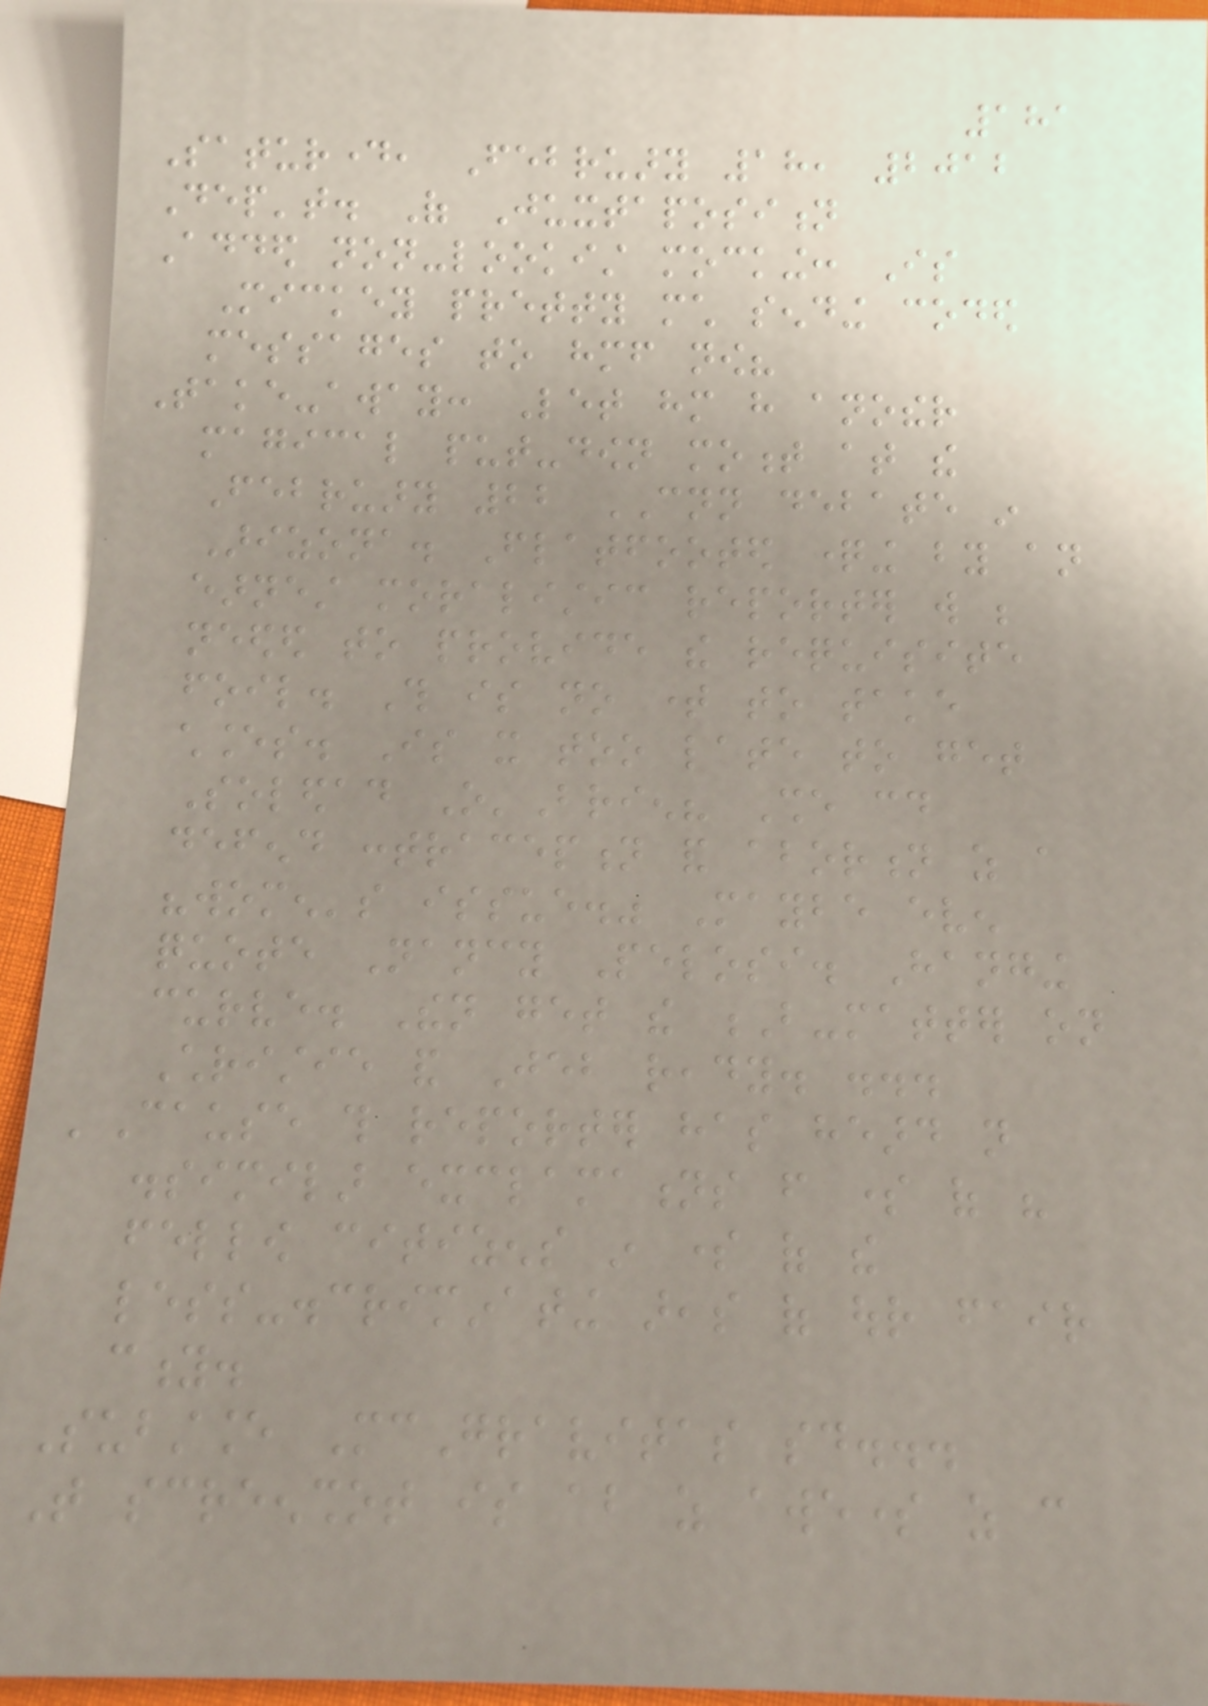181
Saturday, February 18, 2012
Dep't. Of Juxtaposition
Added non-lookist mocking: Is
Mickey pretty much sending coded
messages to himself now?
Take-away: Let him have another
magical put-down moment at the
February 22 CNN debate in
Arizona. Flatfooted questioning by an
earnest moralistic reporter will be
needed to provide the requisite
foil. This is no time to take
chances. Is it too late to get
Soledad O'Brien? She could
defend contraception and abortion as a
"women's issue." Maybe even
quote Nancy Pelosi. Hanging
curve. Then get the B-matter on
Christie and Jeb ready. ...
'Cause this reporter has heard not
dissimilar exclamations from some of his
fellow citizens in some of the
less-discriminating areas of our fair
city.
Substance McGravitas said...
That screenshot is about as awesome as can
